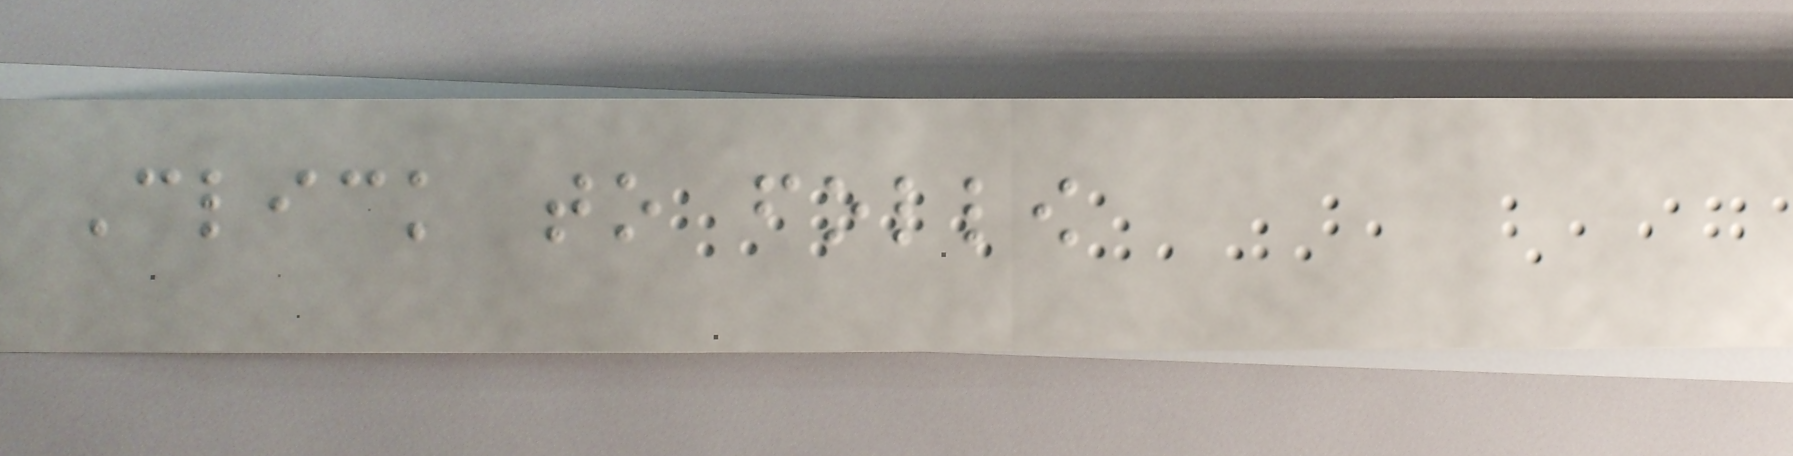Click to follow
